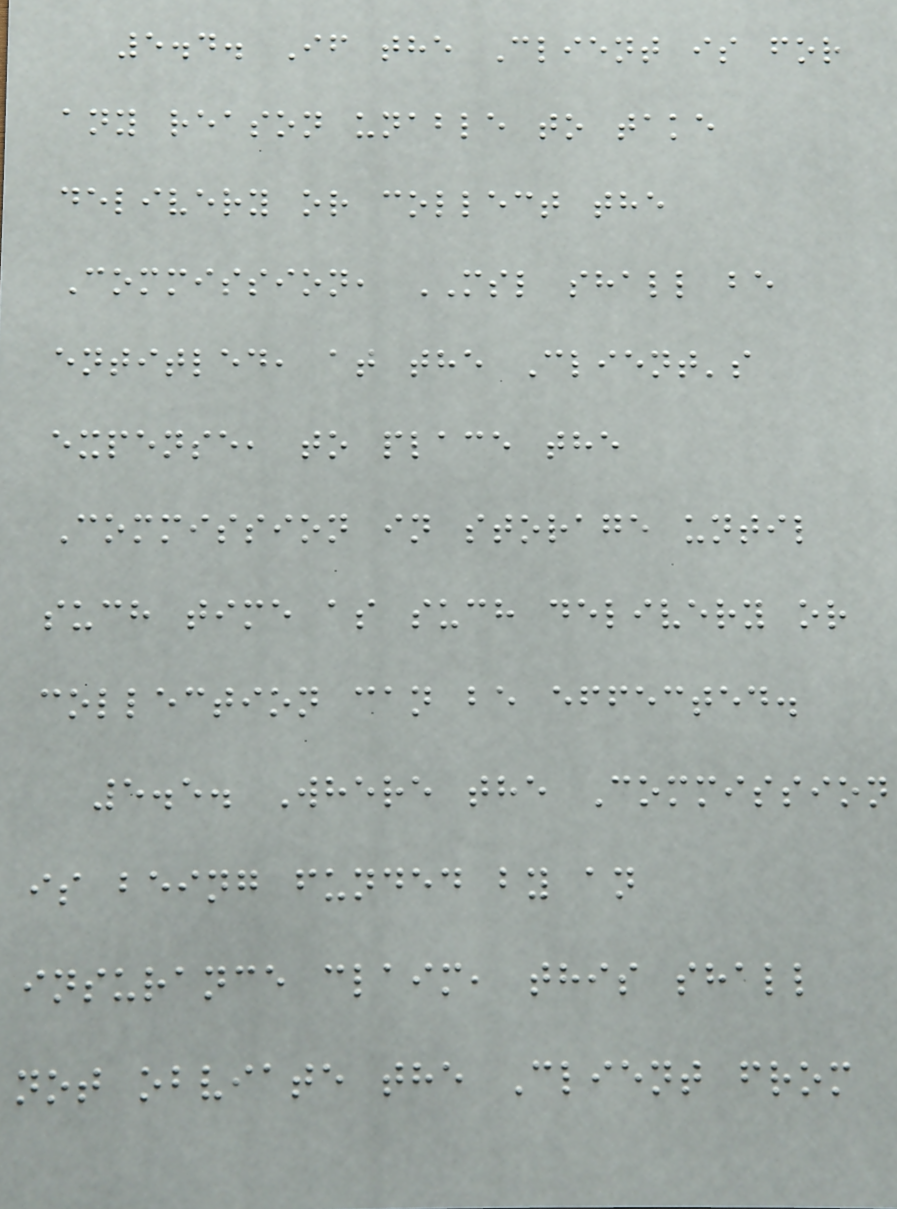5.4. If the Client is for
any reason unable to take
delivery or collect the
Commission, MSL shall be
entitled, at the Client's
expense, to place the
Commission in storage until
such time as such delivery or
collection can be effected.
5.5. Where the Commission
is being funded by an
insurance claim, this shall
not obviate the Client from
